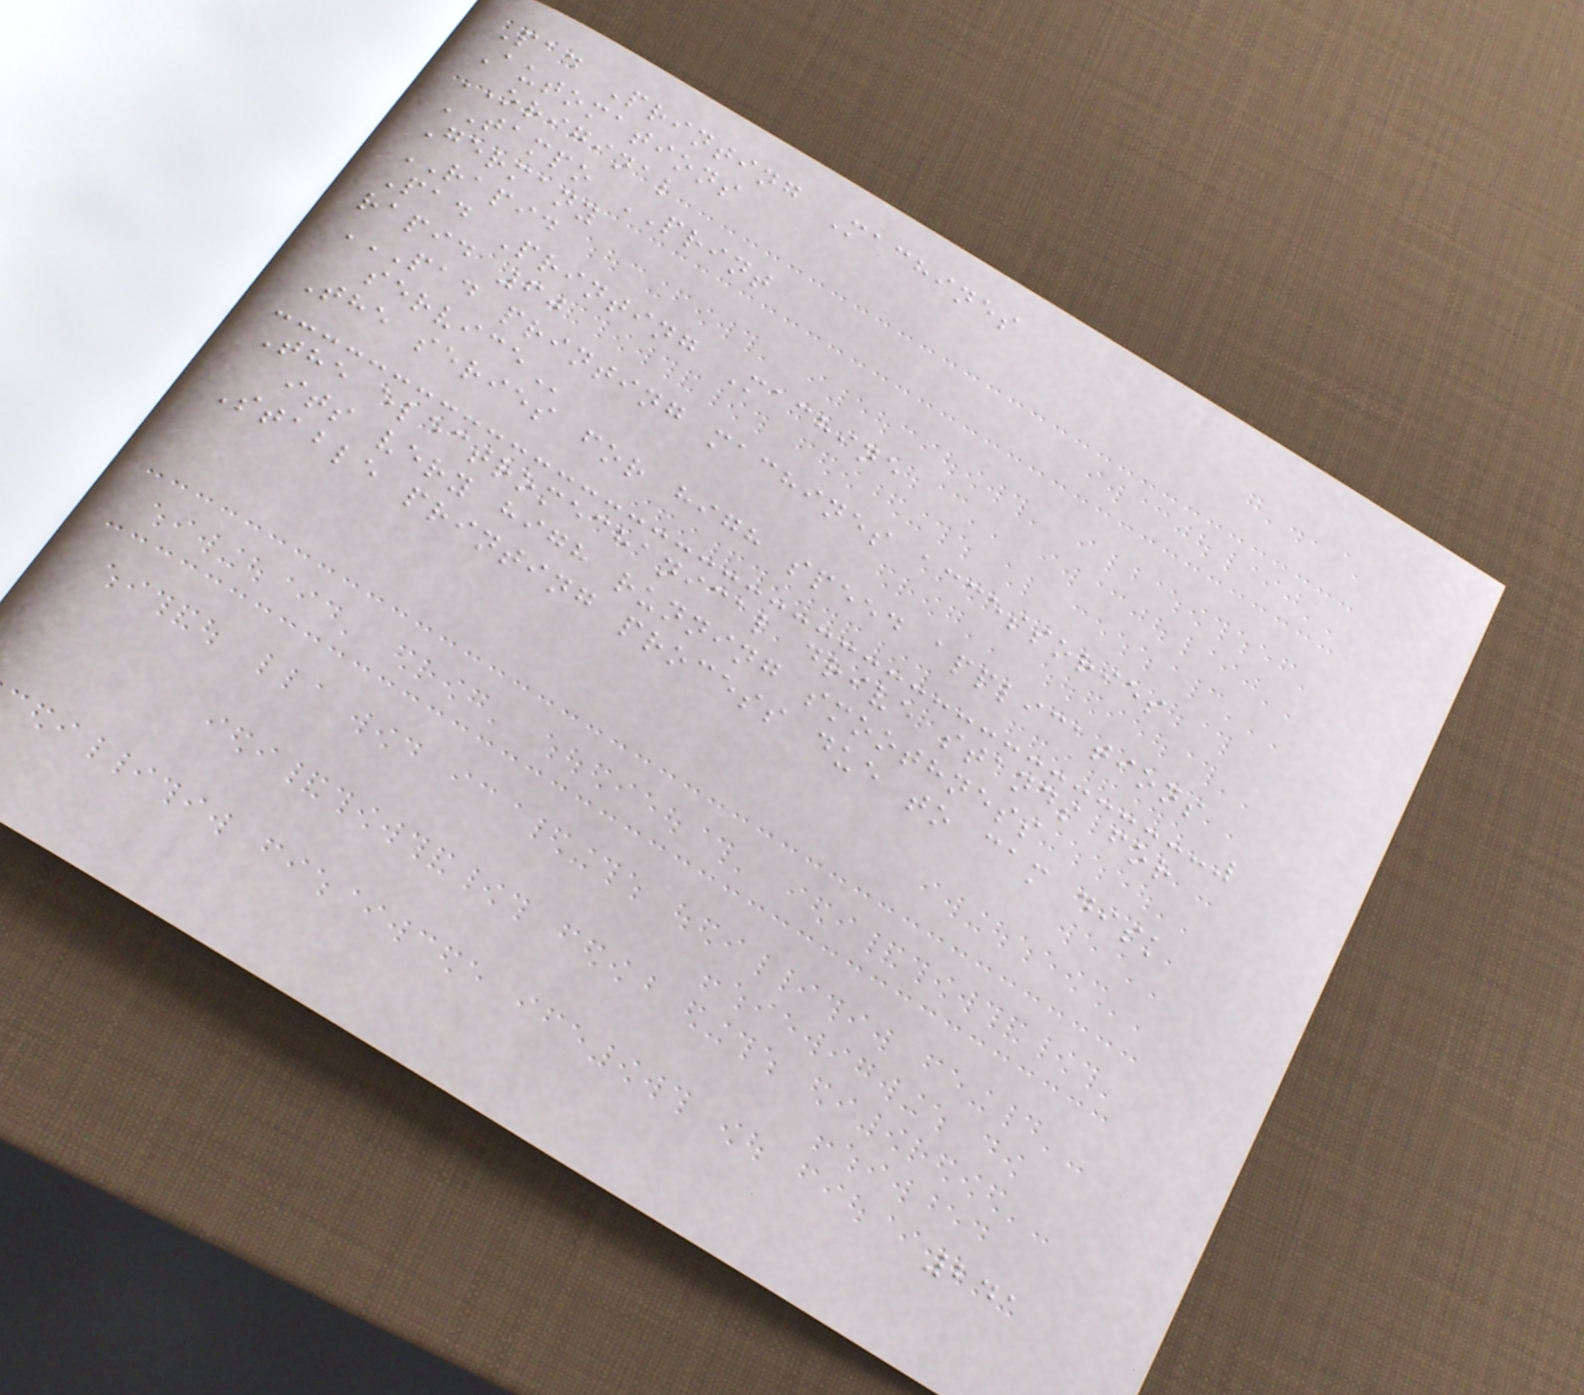Pad Printing Machines
Automations
ORIGINAL
TAMPO PRINT
Germany
RAPID
Pad Printing Machine
rapid 60
PAD PRINTING MACHINES ACCESSORIES
SERVICE
The series for high speed applications
The electromechanical drive stands for
its very high running smoothness
Stable printing process due to cam disk
241
